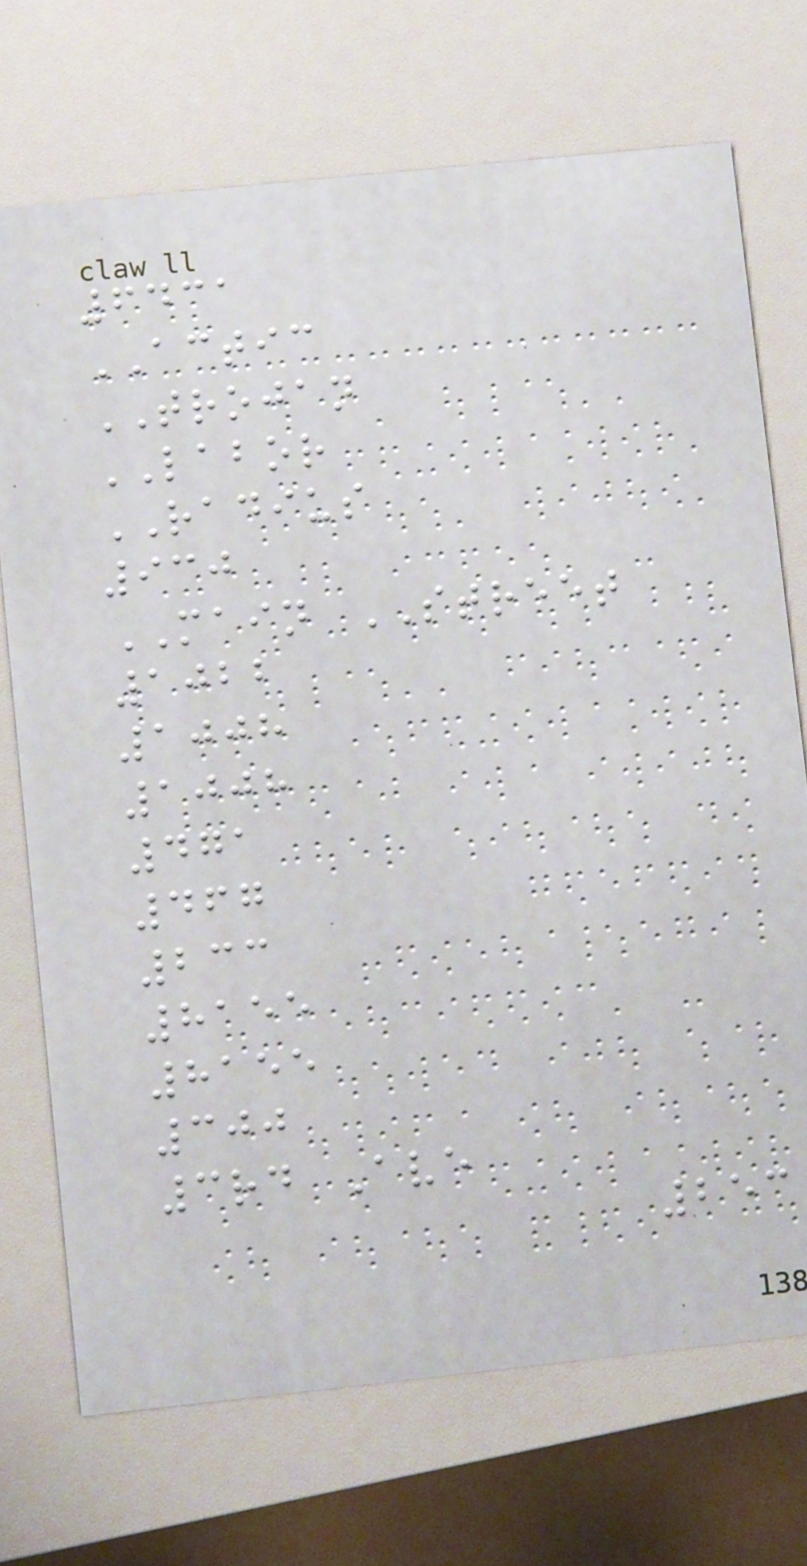6431
ACTIC
TROJAN
LABOR
RADIUS
930
MAIN STREET
1022
1008
1008
471
467
233
8155
8155
300
3rd Ave
253
